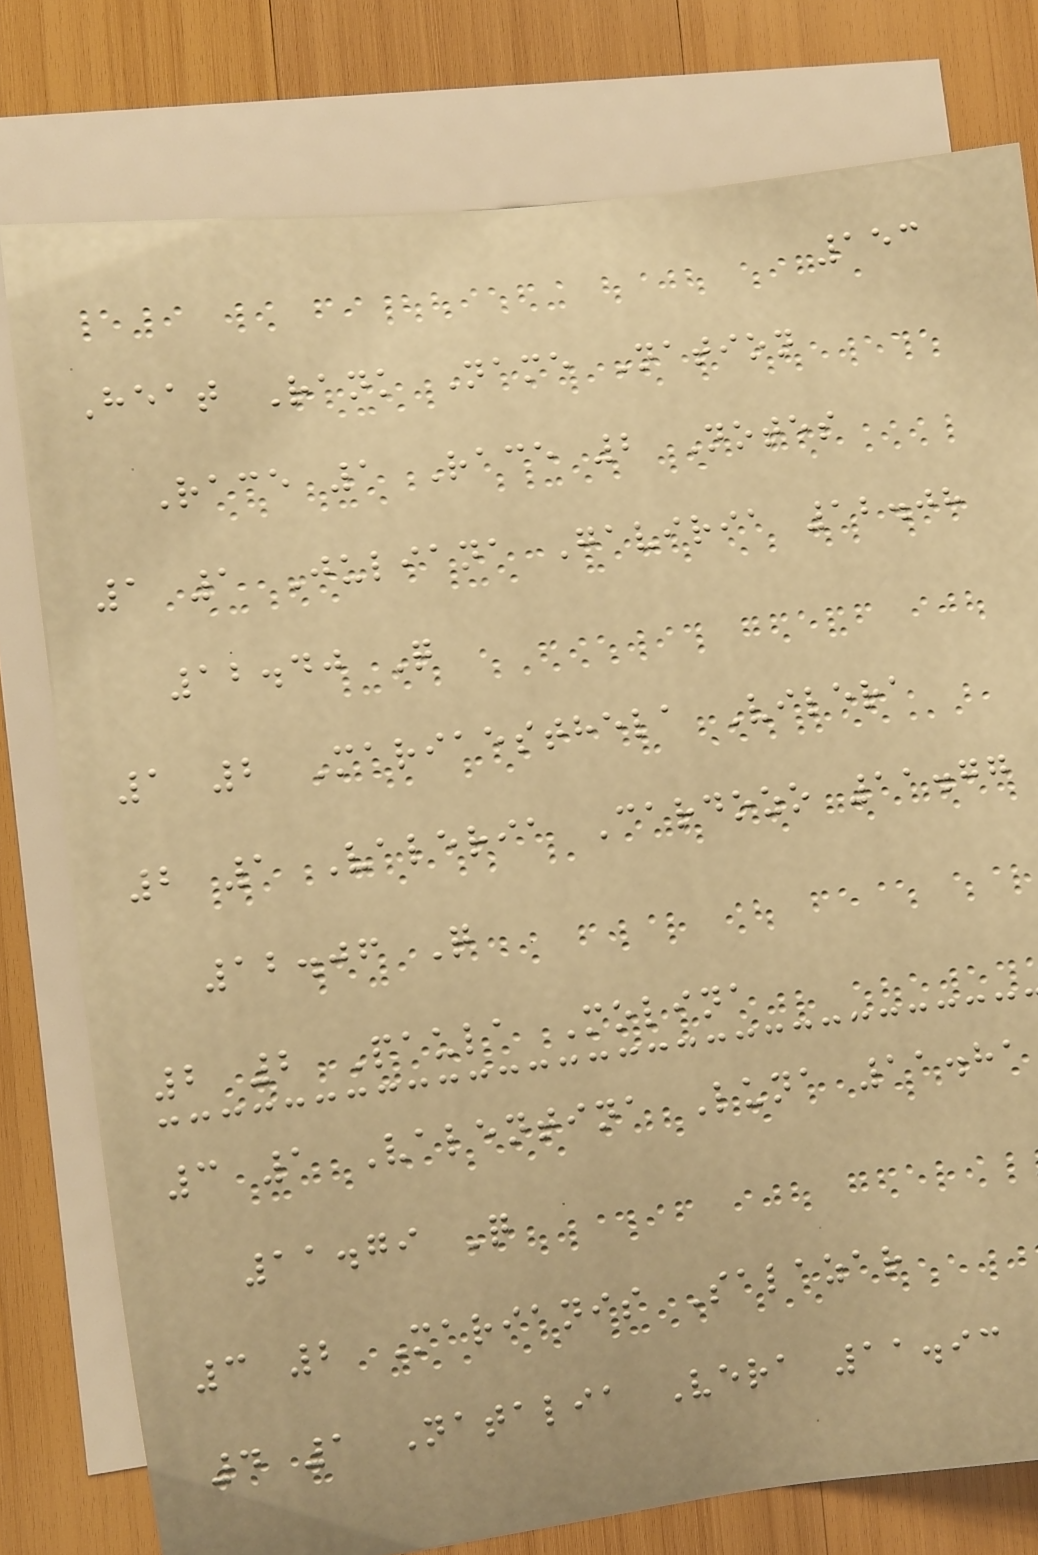153
Heat Rank Name Nation
Race 1 Race 2 Notes
1 1 Juliana Gaviria 12.08
12.40 Q
1 2 Mariaesthela Vilera
2 1 Valeria Cardozo 11.77
12.06 Q
2 2 Paula Molina
3 1 Valentina Luna 11.81
11.79 Q
3 2 Marianis Salazar
4 1 Natalia Vera 11.93
